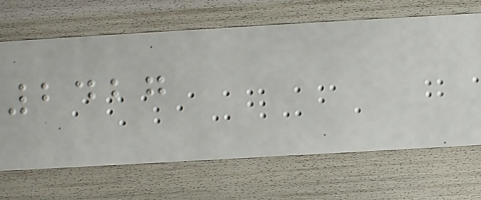2427
